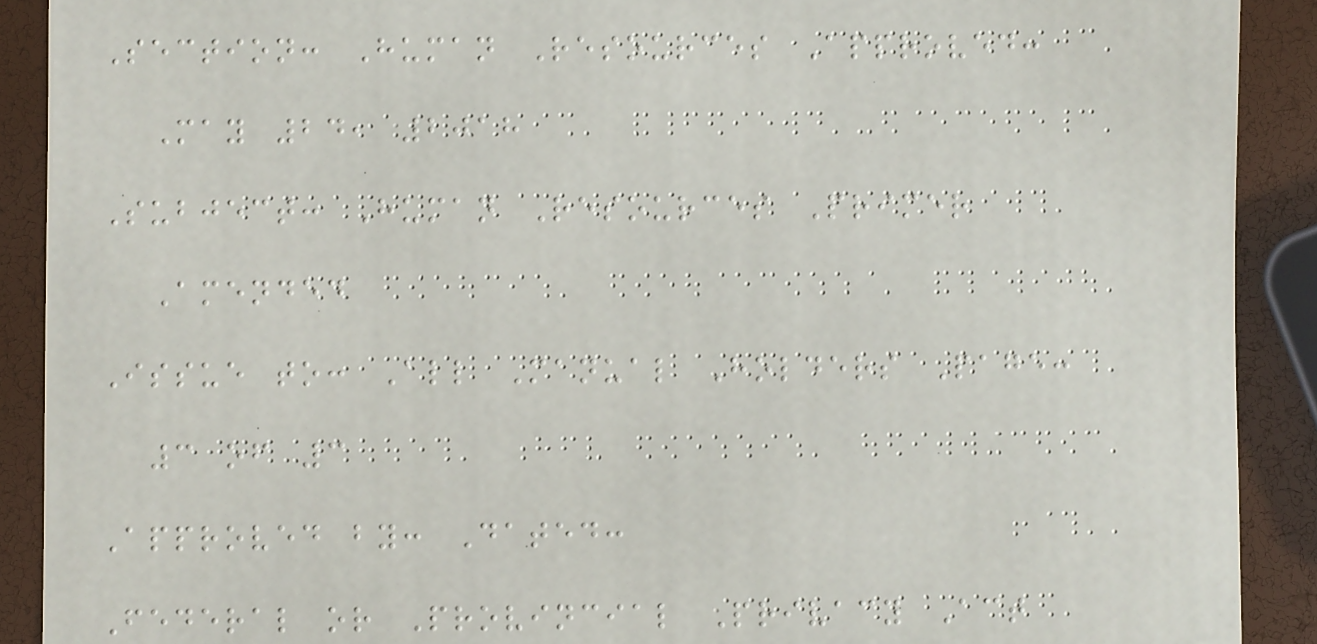Section: Human Resources Approved:
May 24, 2018
Subject: Human Resources Primer
Amended
Issue to: All Manual Holders Page:
3 of 3
Approved by: Dated:
Federal or Provincial Privacy Act
